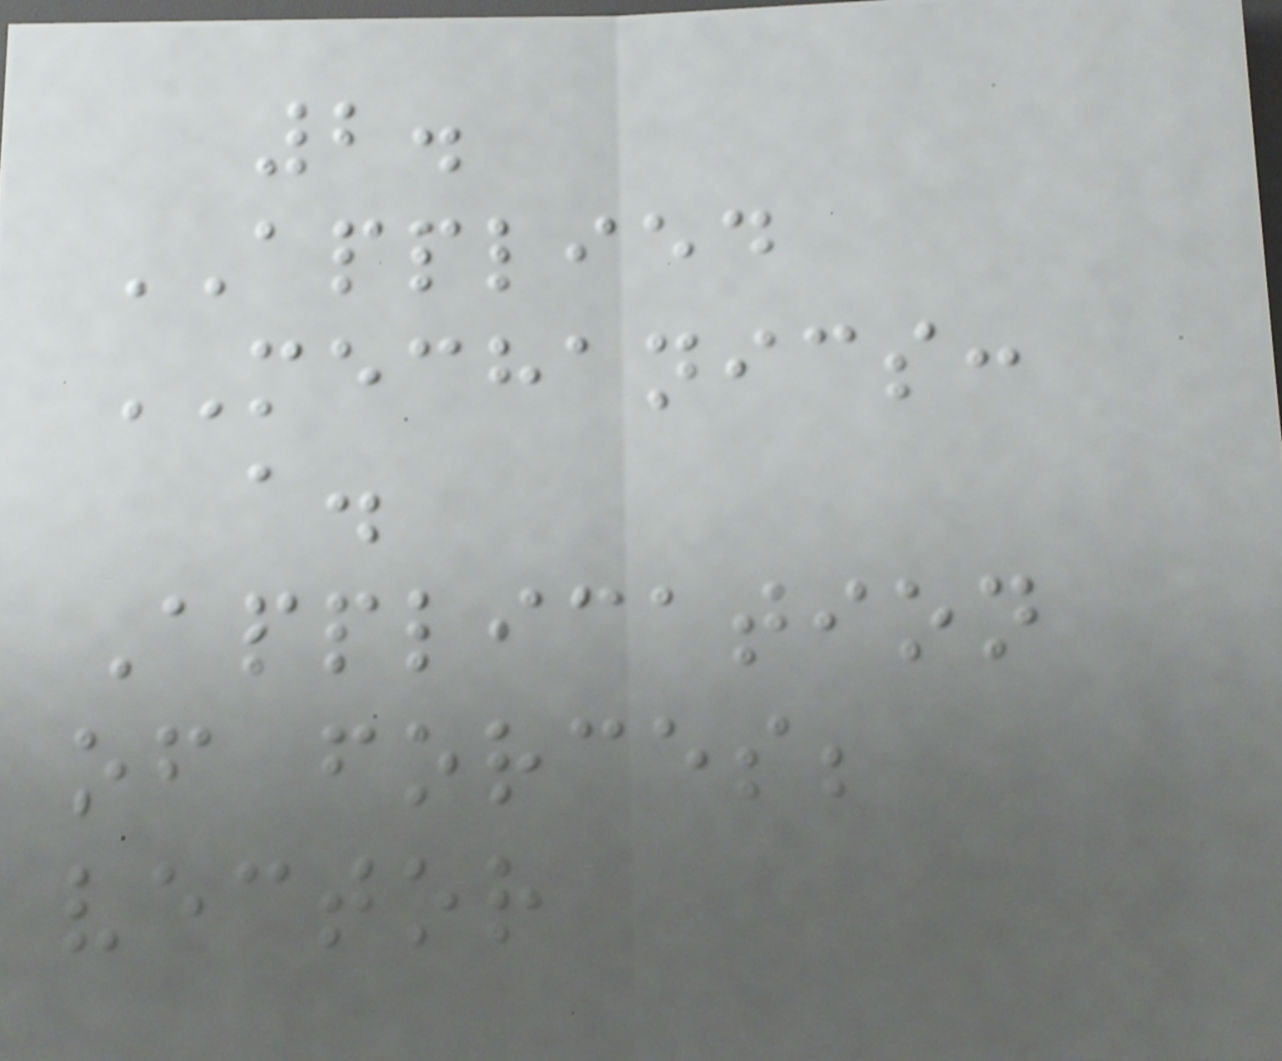2.
APPLIED
MECHANICS:
a.
Application
of forces;
vector
